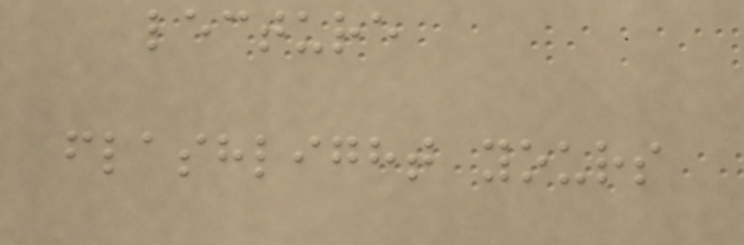lecture
flashlight yours
